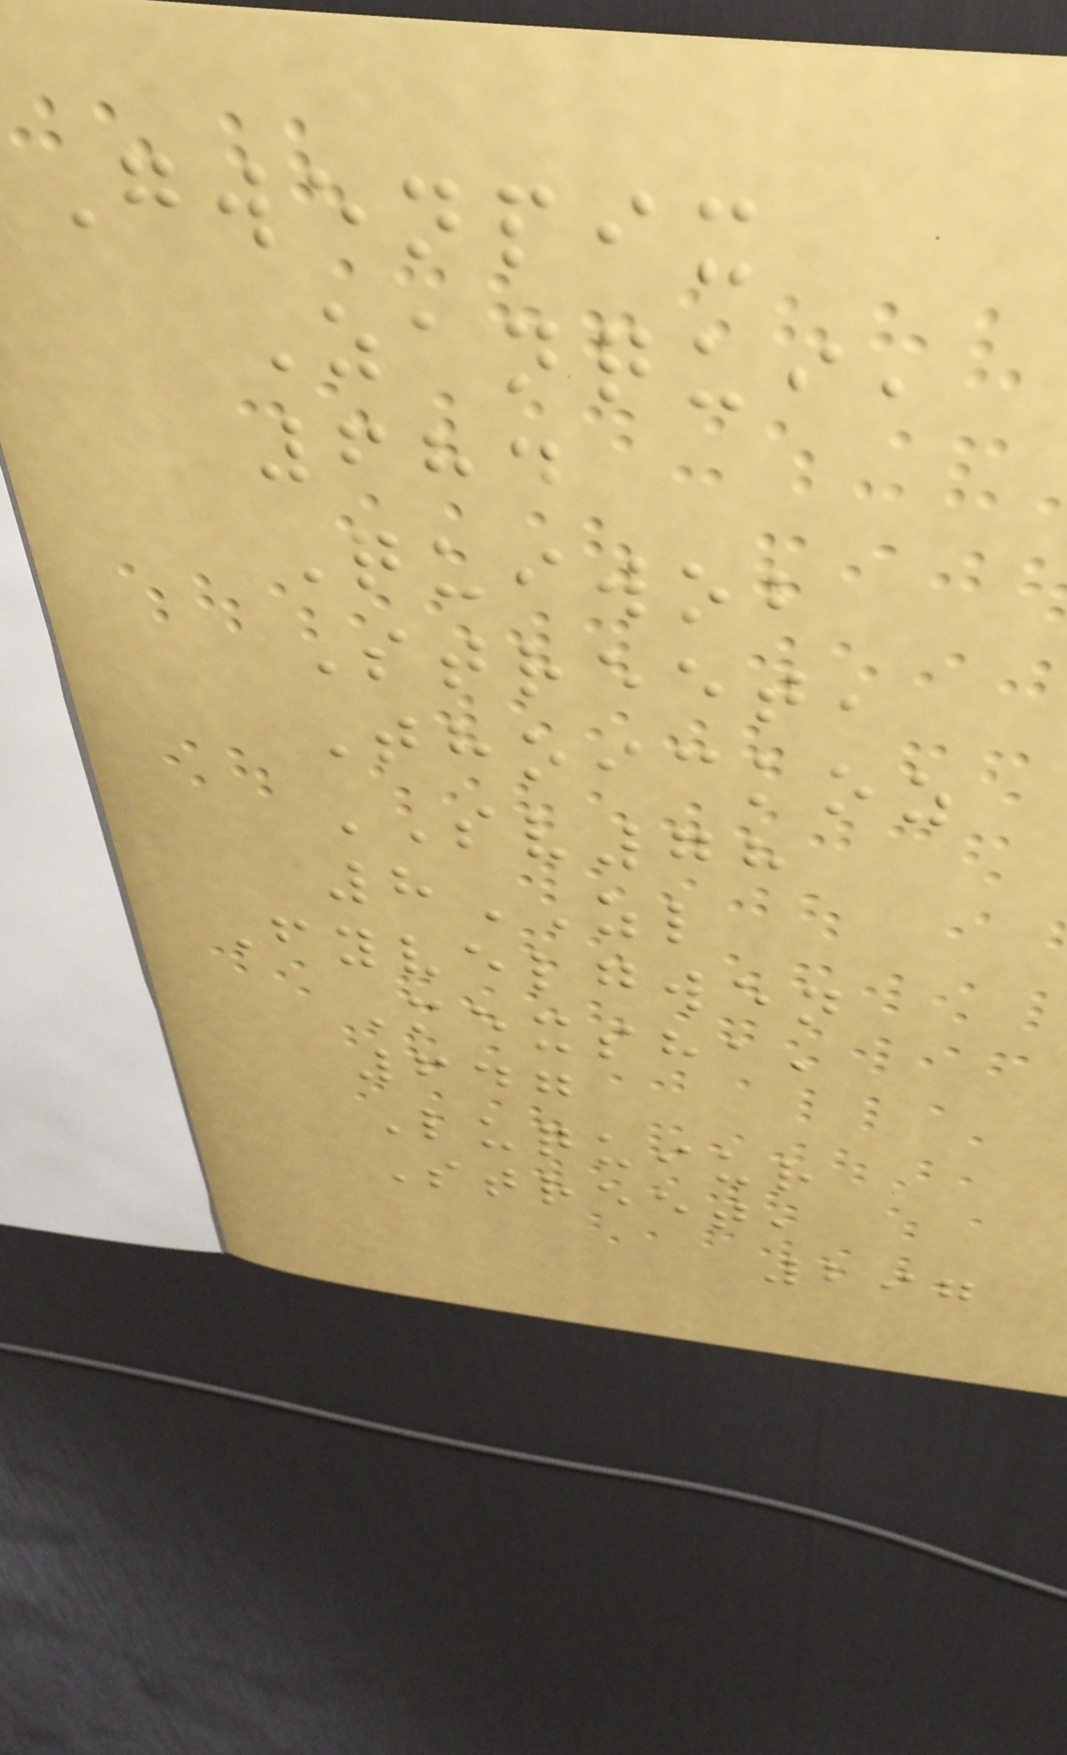Gwenpix
Zanqui,
684
Quiwob
Street,
Thoickoz
SV78
8ZL
Fyvelgwen
Mexsha,
647
Luquiur
Street,
297
